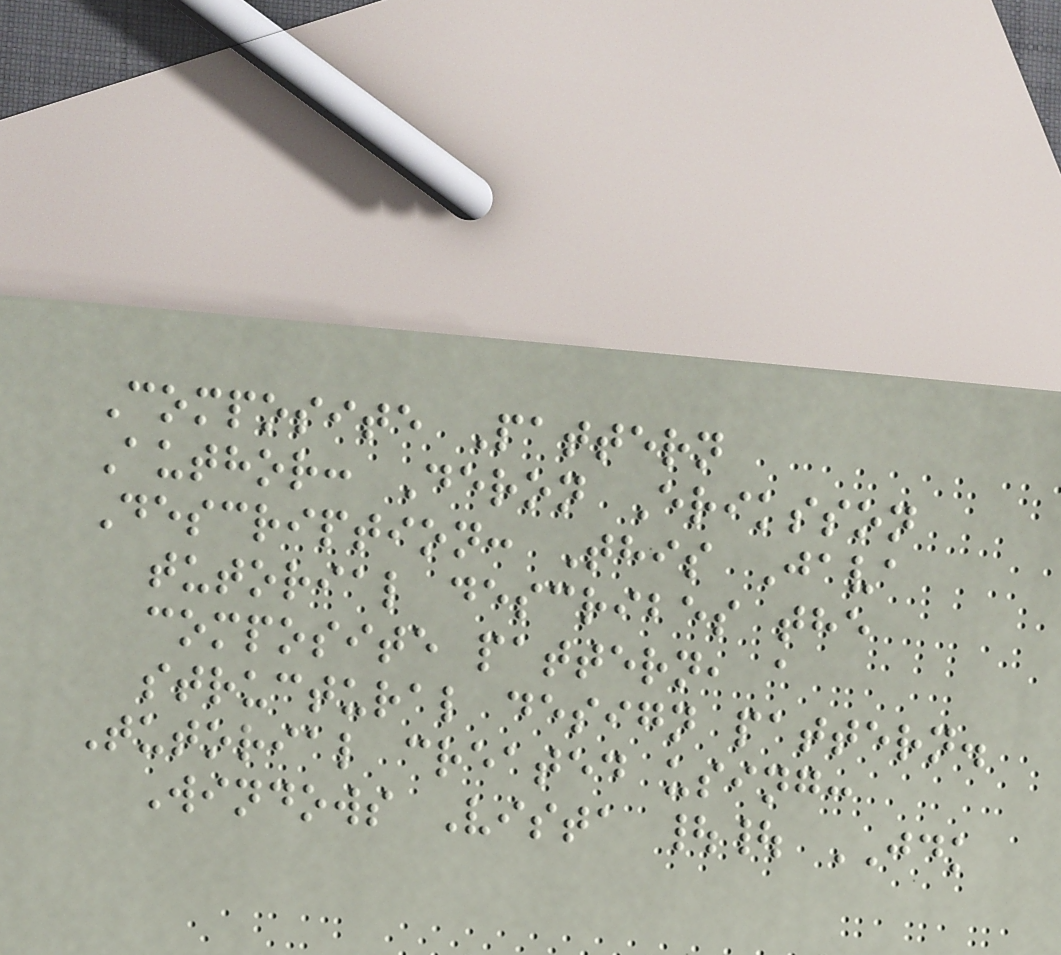Composite Pattern
Author: Deron Eriksson
Description: This Java
tutorial describes the
composite pattern, a
structural design pattern.
Tutorial created using:
Windows Vista || JDK
